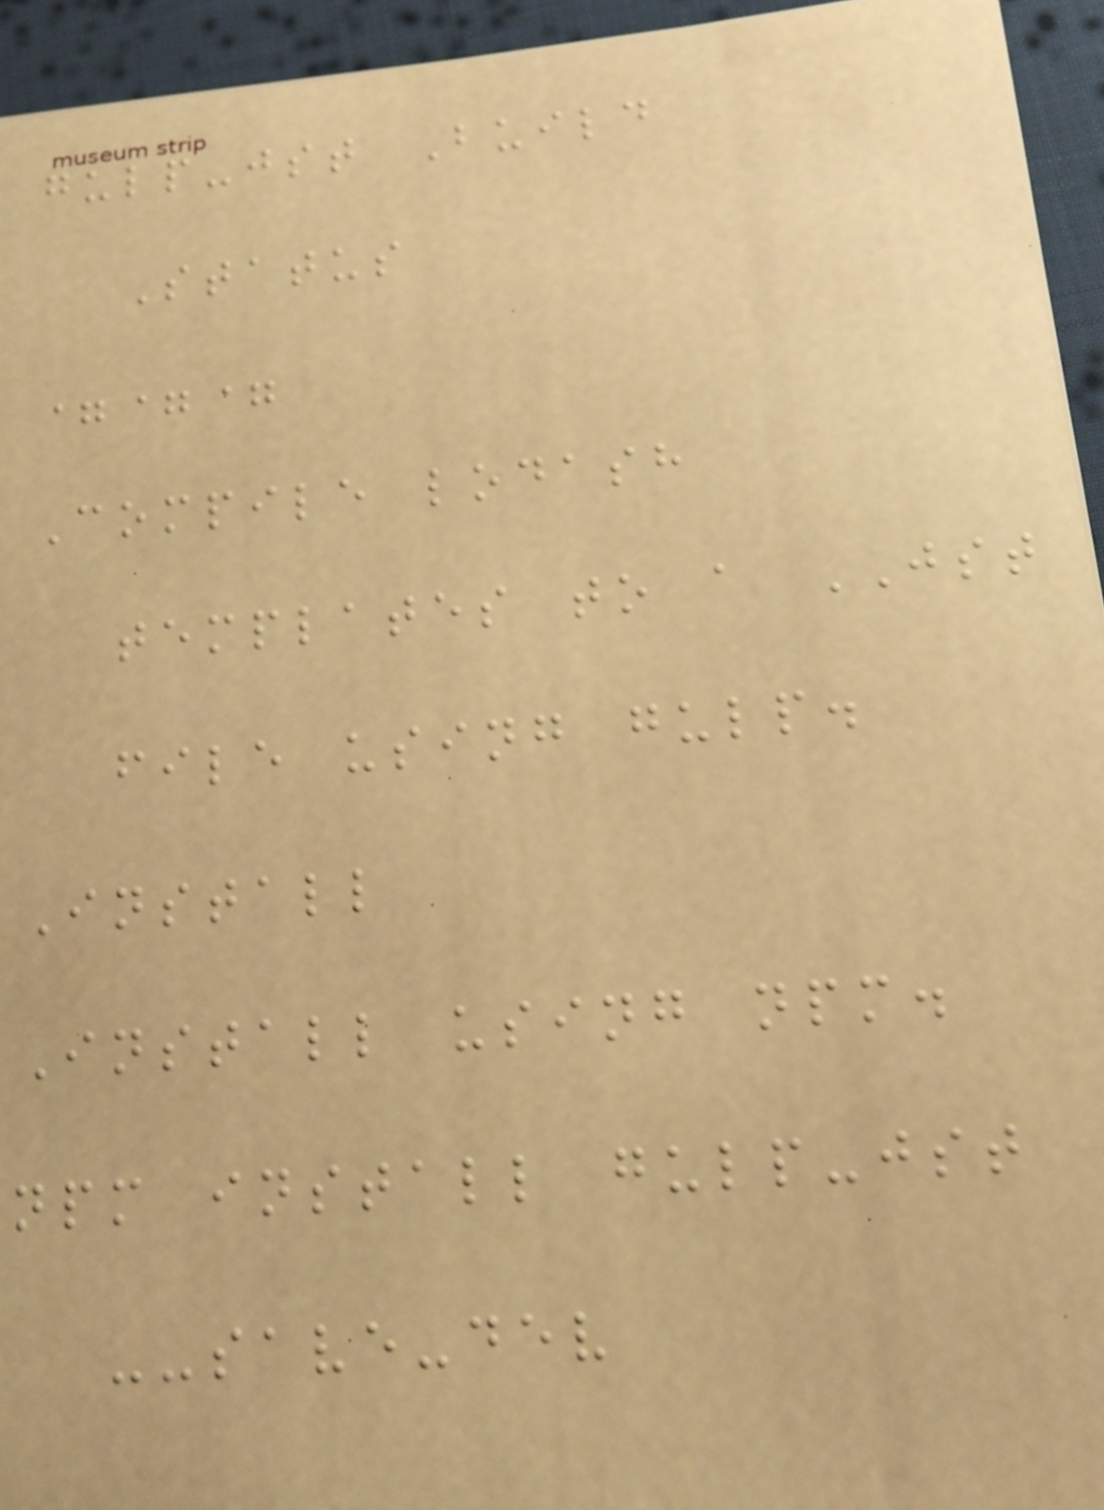gulp-jst Build
Status
===
Compile lodash
templates to a JST
file using gulp.
Install
Install using npm.
npm install gulp-jst
--save-dev
